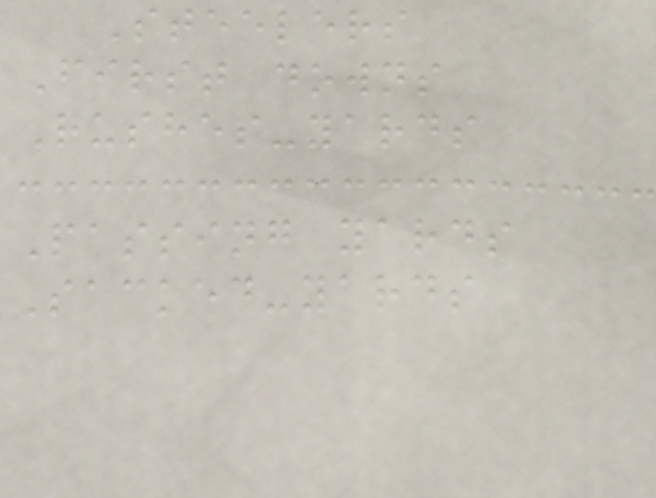Steelers
First downs
Rushes-yards
Passing yards
Sacked-yards
